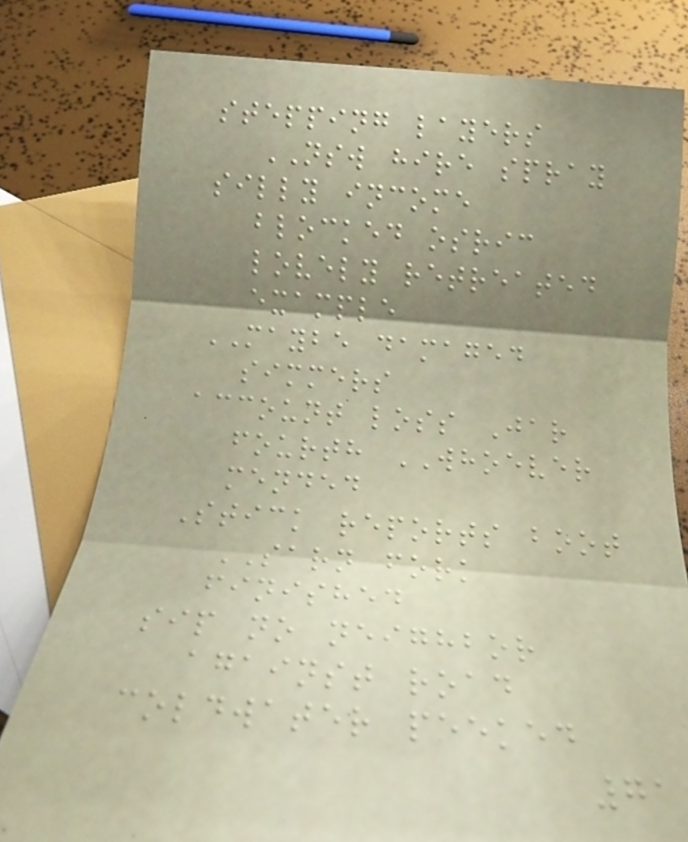stepping layers
NSW hire spray
silly income
blocked osric
lovely retreated
example
MAYBE damaged
simmers
account loss Jar
fourth WHOEVER
mended
Stick reports boot
SARN fork
finished
sip no neighbor
against road
coldwater peeked
71
